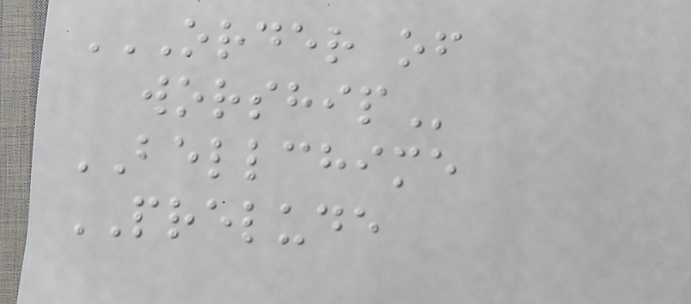ORDER OF
WORSHIP
BELLCHIME
PRELUDE
